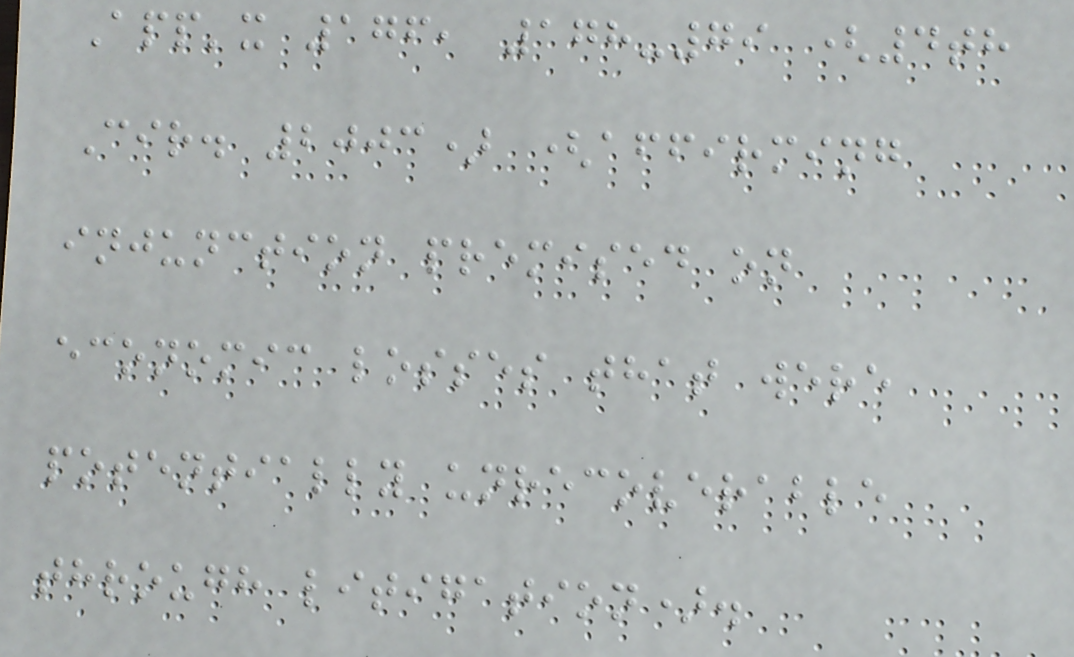App'x 176, 178-79 (4th
Cir. 2003) (affirming
injunction premised on
economic losses that were
potentially unrecoverable
through litigation).
